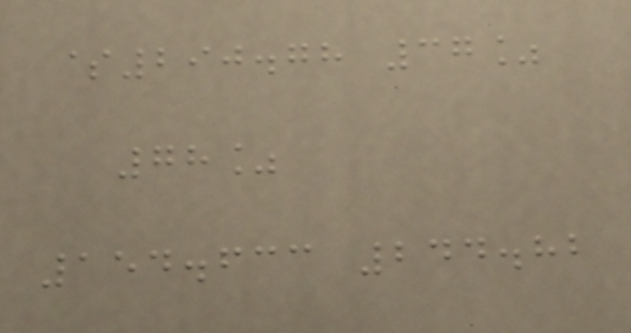$290.78 37%
78%
154.633 244.82
